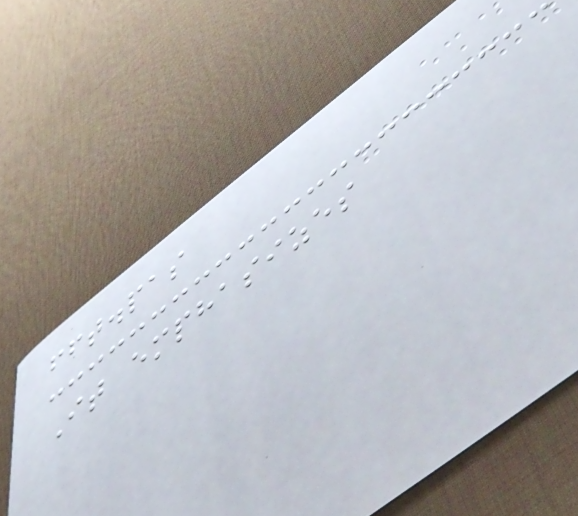fft.pas
It emphasizes
